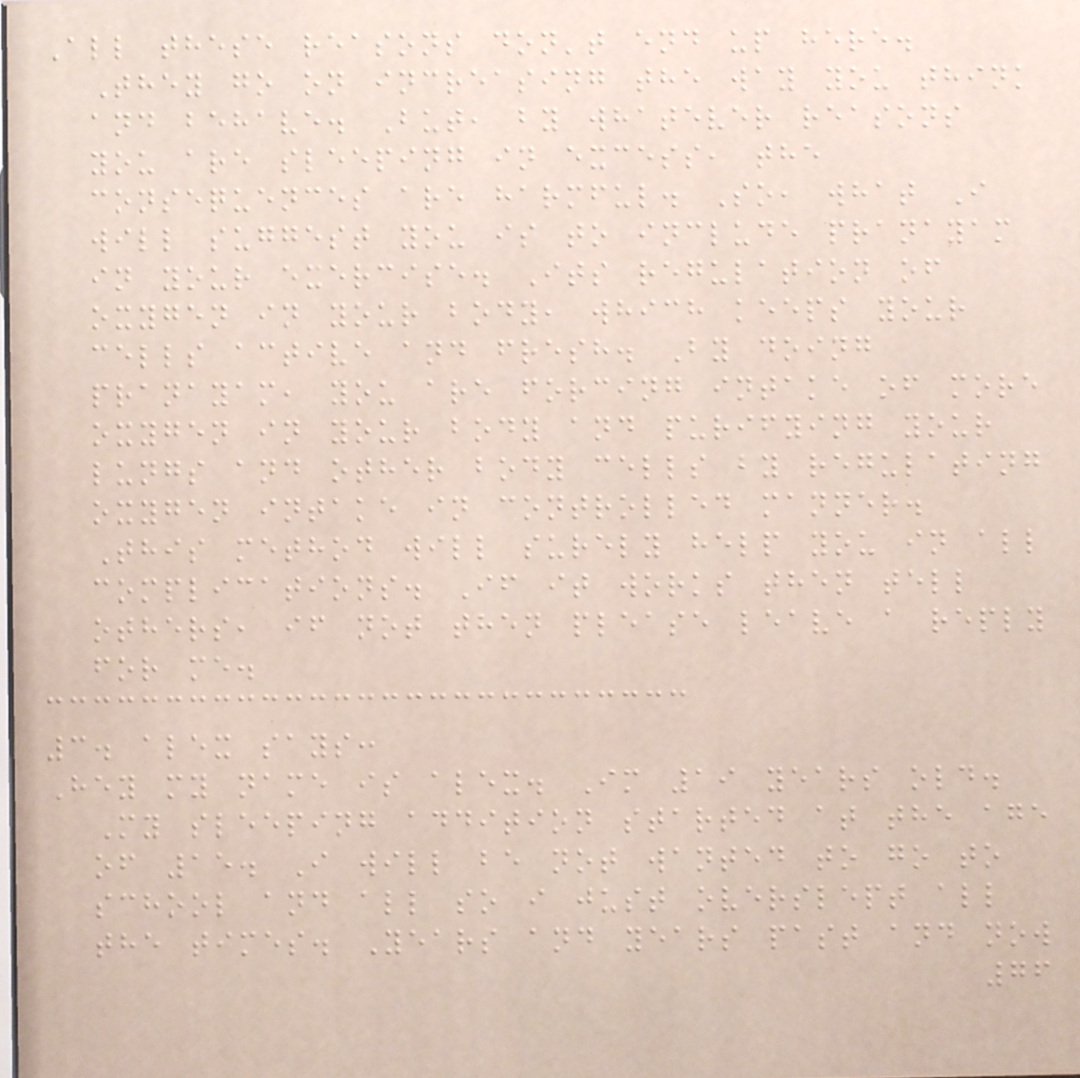All these reasons don't end up here.
They go on increasing the way you think
and behave. But, by whatever reasons
you are sleeping in excess, the
consequences are harmful. So, what I
will suggest you is to include pranayam
in your exercise. Its regulation of
oxygen in your body, which keeps your
cells active and fresh. By doing
pranayam, you are forcing intake of more
oxygen in your body and purifying your
lungs and other body cells by regulating
oxygen intake in controlled manner.
This method will surely help you in all
complications. If it works then tell
others, if not then please leave a reply
for me.
3. alex says:
Hey my name is alex. Im 19 years old.
My sleeping addition started at the age
of 15. I will be not wanted to go to
school and all so i just overslept all
the times. Years and years past and now
76
